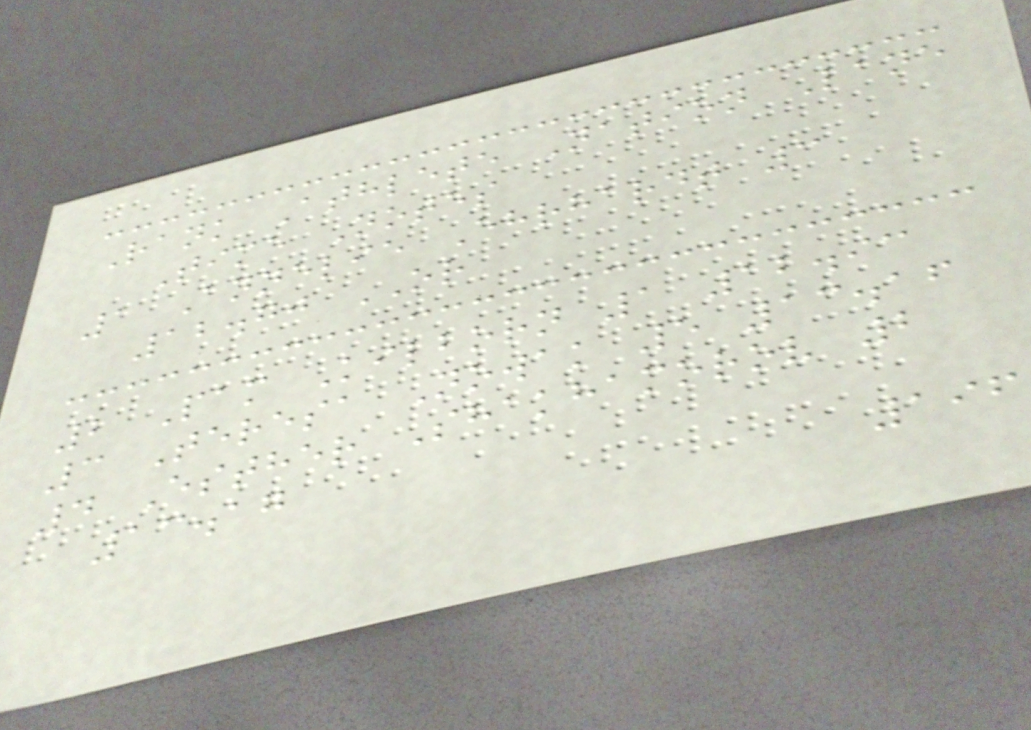Rank Athlete Nation Lane
Time Notes
1 Annelie Ehrhardt 3
12.70 OR
2 Pam Kilborn 1 12.93
3 Teresa Nowak 5 13.16
4 Esther Shakhamorov 2
13.17
196
